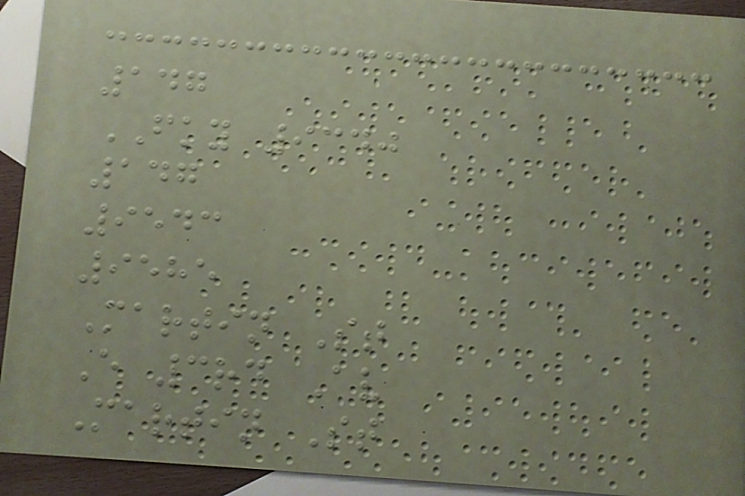147
FKY 9340
147
9543
9585
Martin St
E 3rd Av
Martin St
